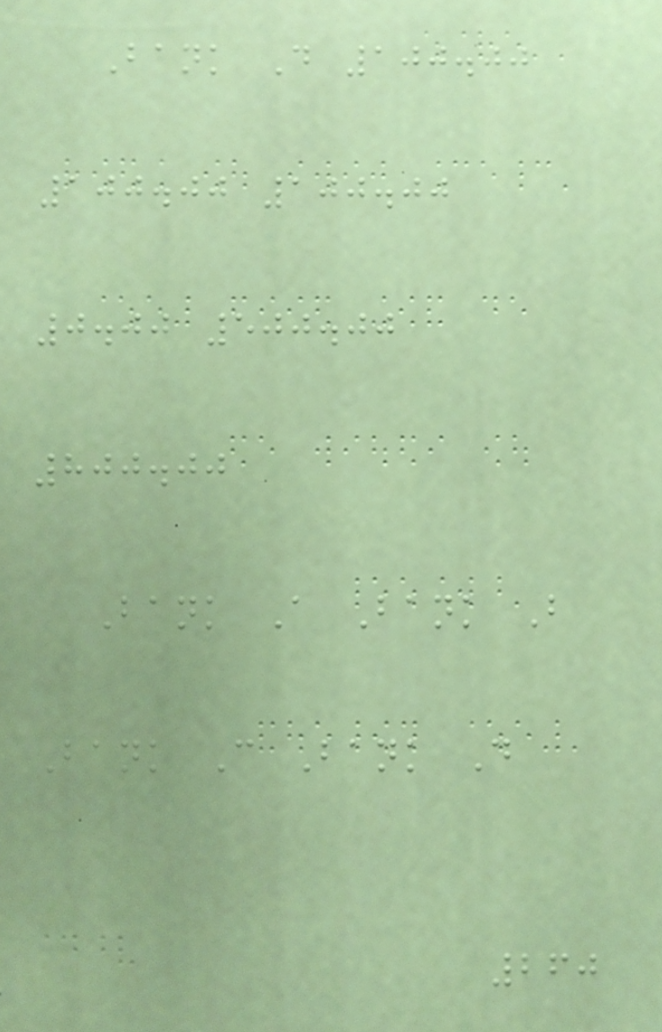Bank D 100.00
100.00 100.00
0.00 500.00
800.00
Bank A Bank B
Bank C Bank D
260
